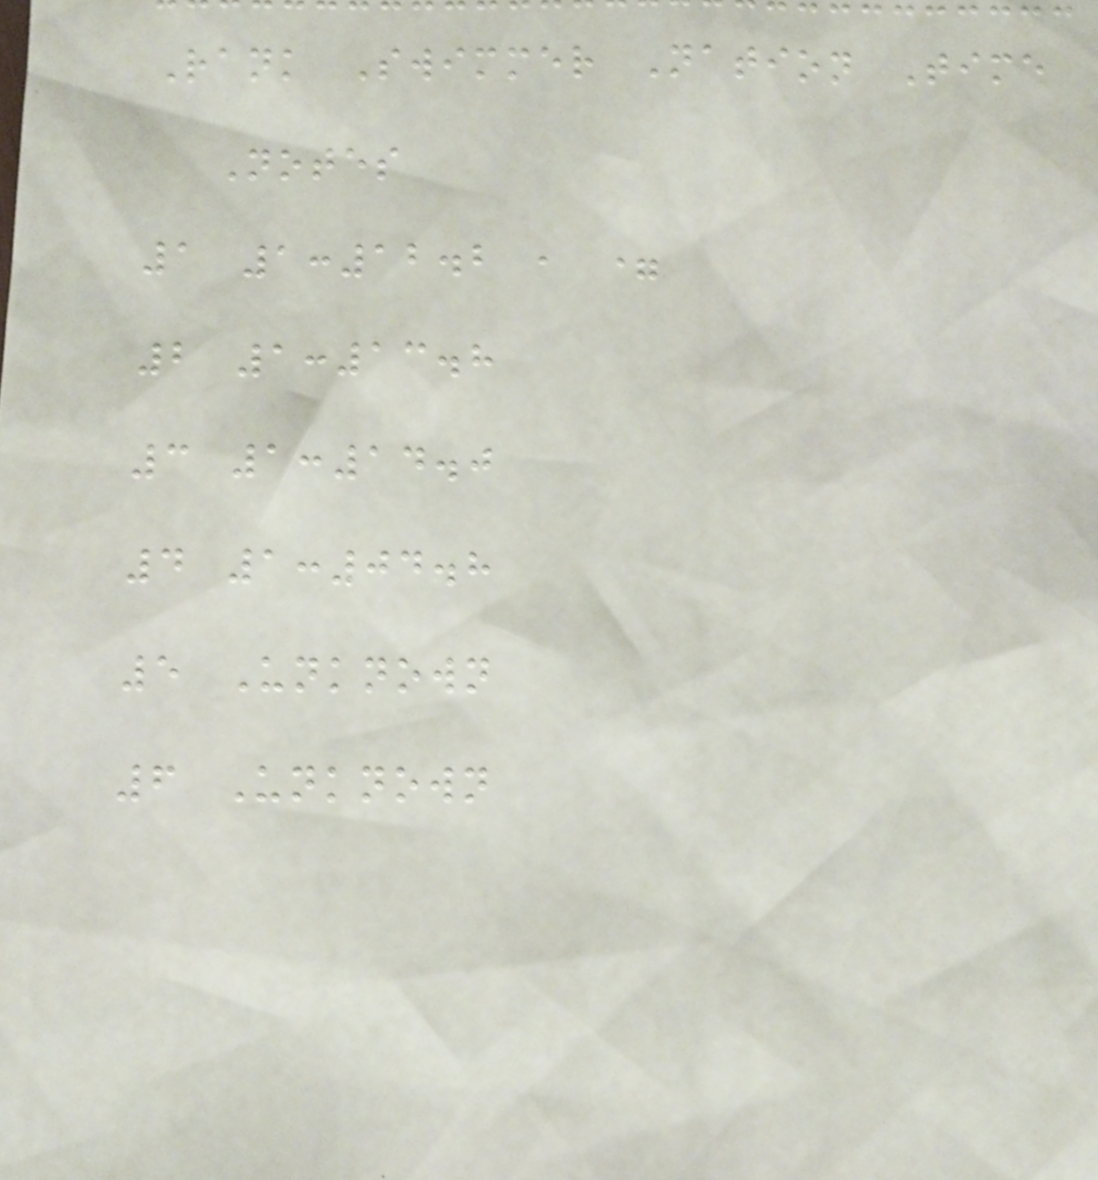Rank Swimmer Nation Time
Notes
1 1:12.2 , =
2 1:13.8
3 1:14.0
4 1:04.8
5 Unknown
6 Unknown
